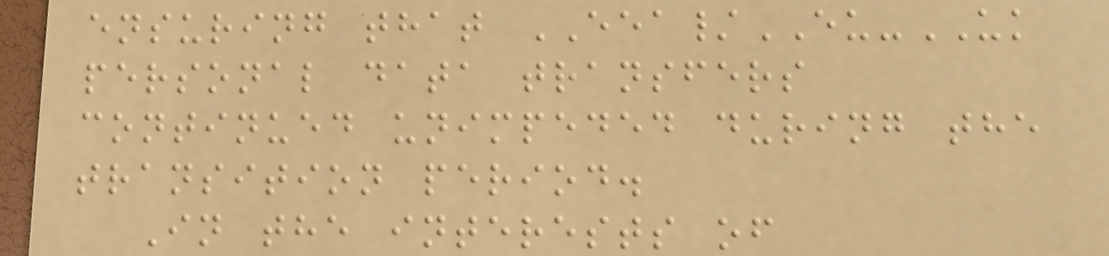ensuring that EEA/EU-UK
personal data transfers
continued unimpeded during the
transition period.
In the interests of
